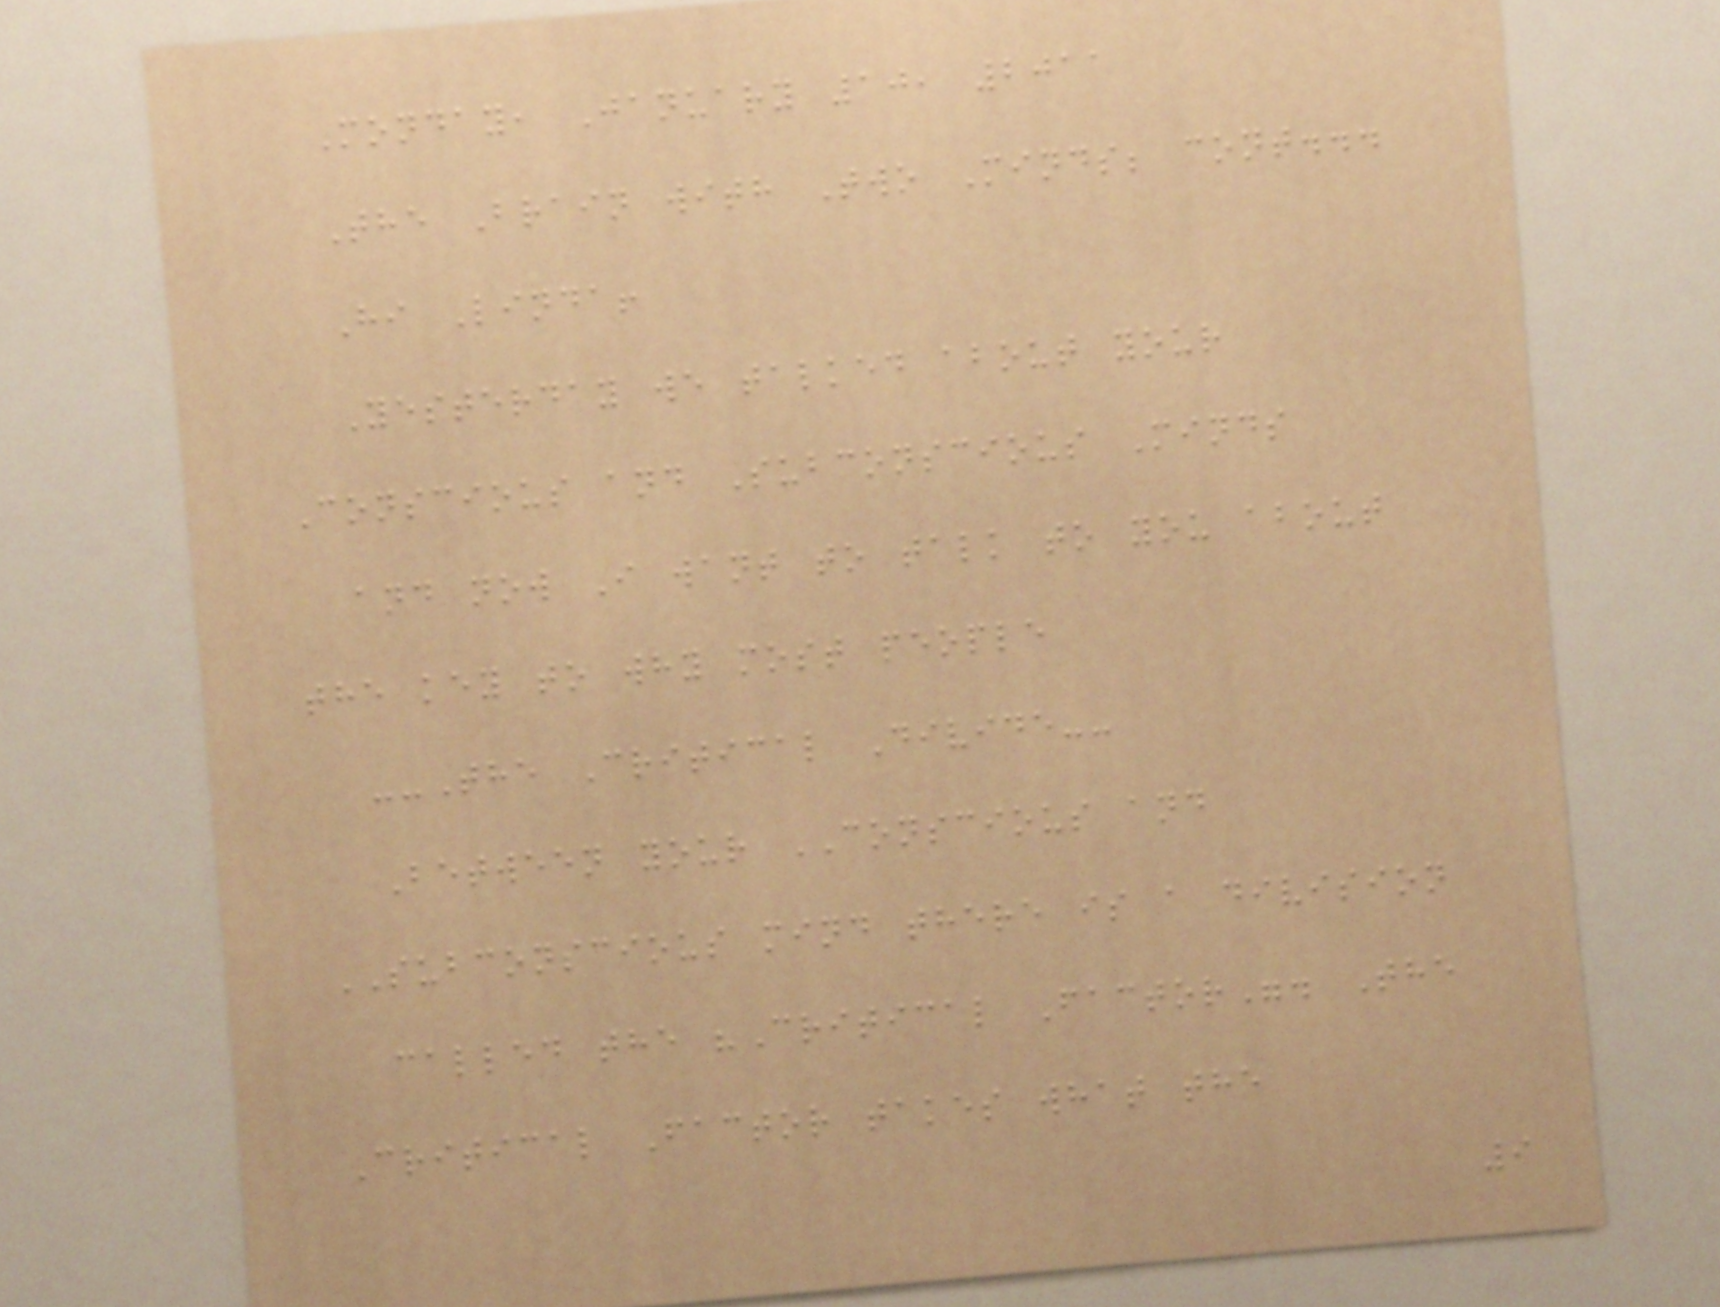Monday, January 10, 2011
The Brain with Two Minds; cont...
Hi Linda!
Yesterday we talked about your
Conscious and Subconscious Minds
and now I want to talk to you about
the key to why most people
--The Critical Divide--
Between your CONSCIOUS and
SUBCONSCIOUS mind there is a division
called the "Critical Factor". The
Critical Factor takes what the
9
